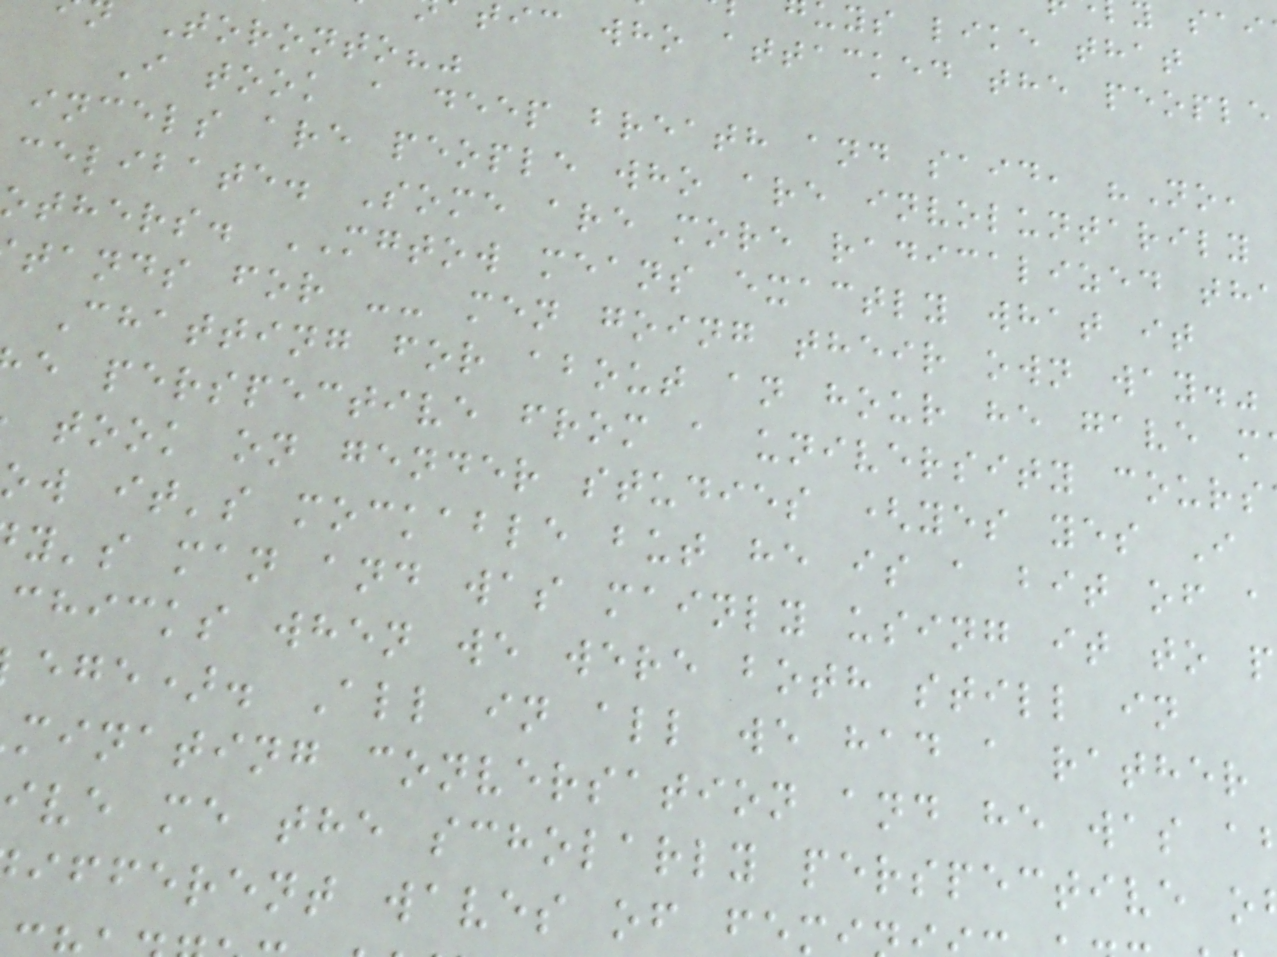ys like that
ic who attacked the people
Toronto?"
I took a deep breath and said, "No,
incels are people who are involuntarily
celibate. Some are more radicalized th
others. MGTOW means exactly what it
tands for -- men going their own way."
Chatting for about an hour he gave m
e perspective from a university cours
took on gender studies (yes yes I
ow it's mockable but he is a bit of a
y's man and was mainly using it to p
chicks when we were both still in
ege). All in all we had a rather
minating conversation and he was a
ive me the scholarly perspective o
ifferent waves of fem
